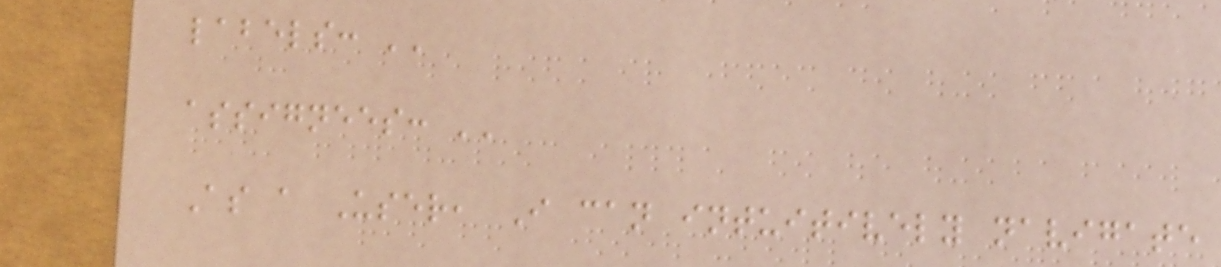labels: ''
assignees: ''
As a User, I can intuitively navigate
